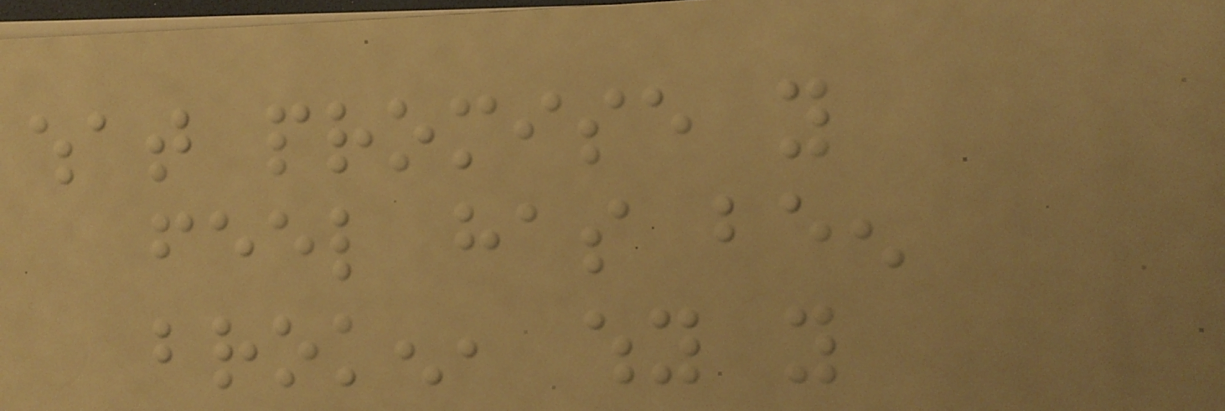what promise you
feel has been
broken, why you
